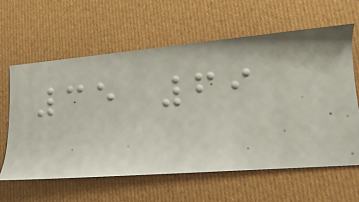35 69
